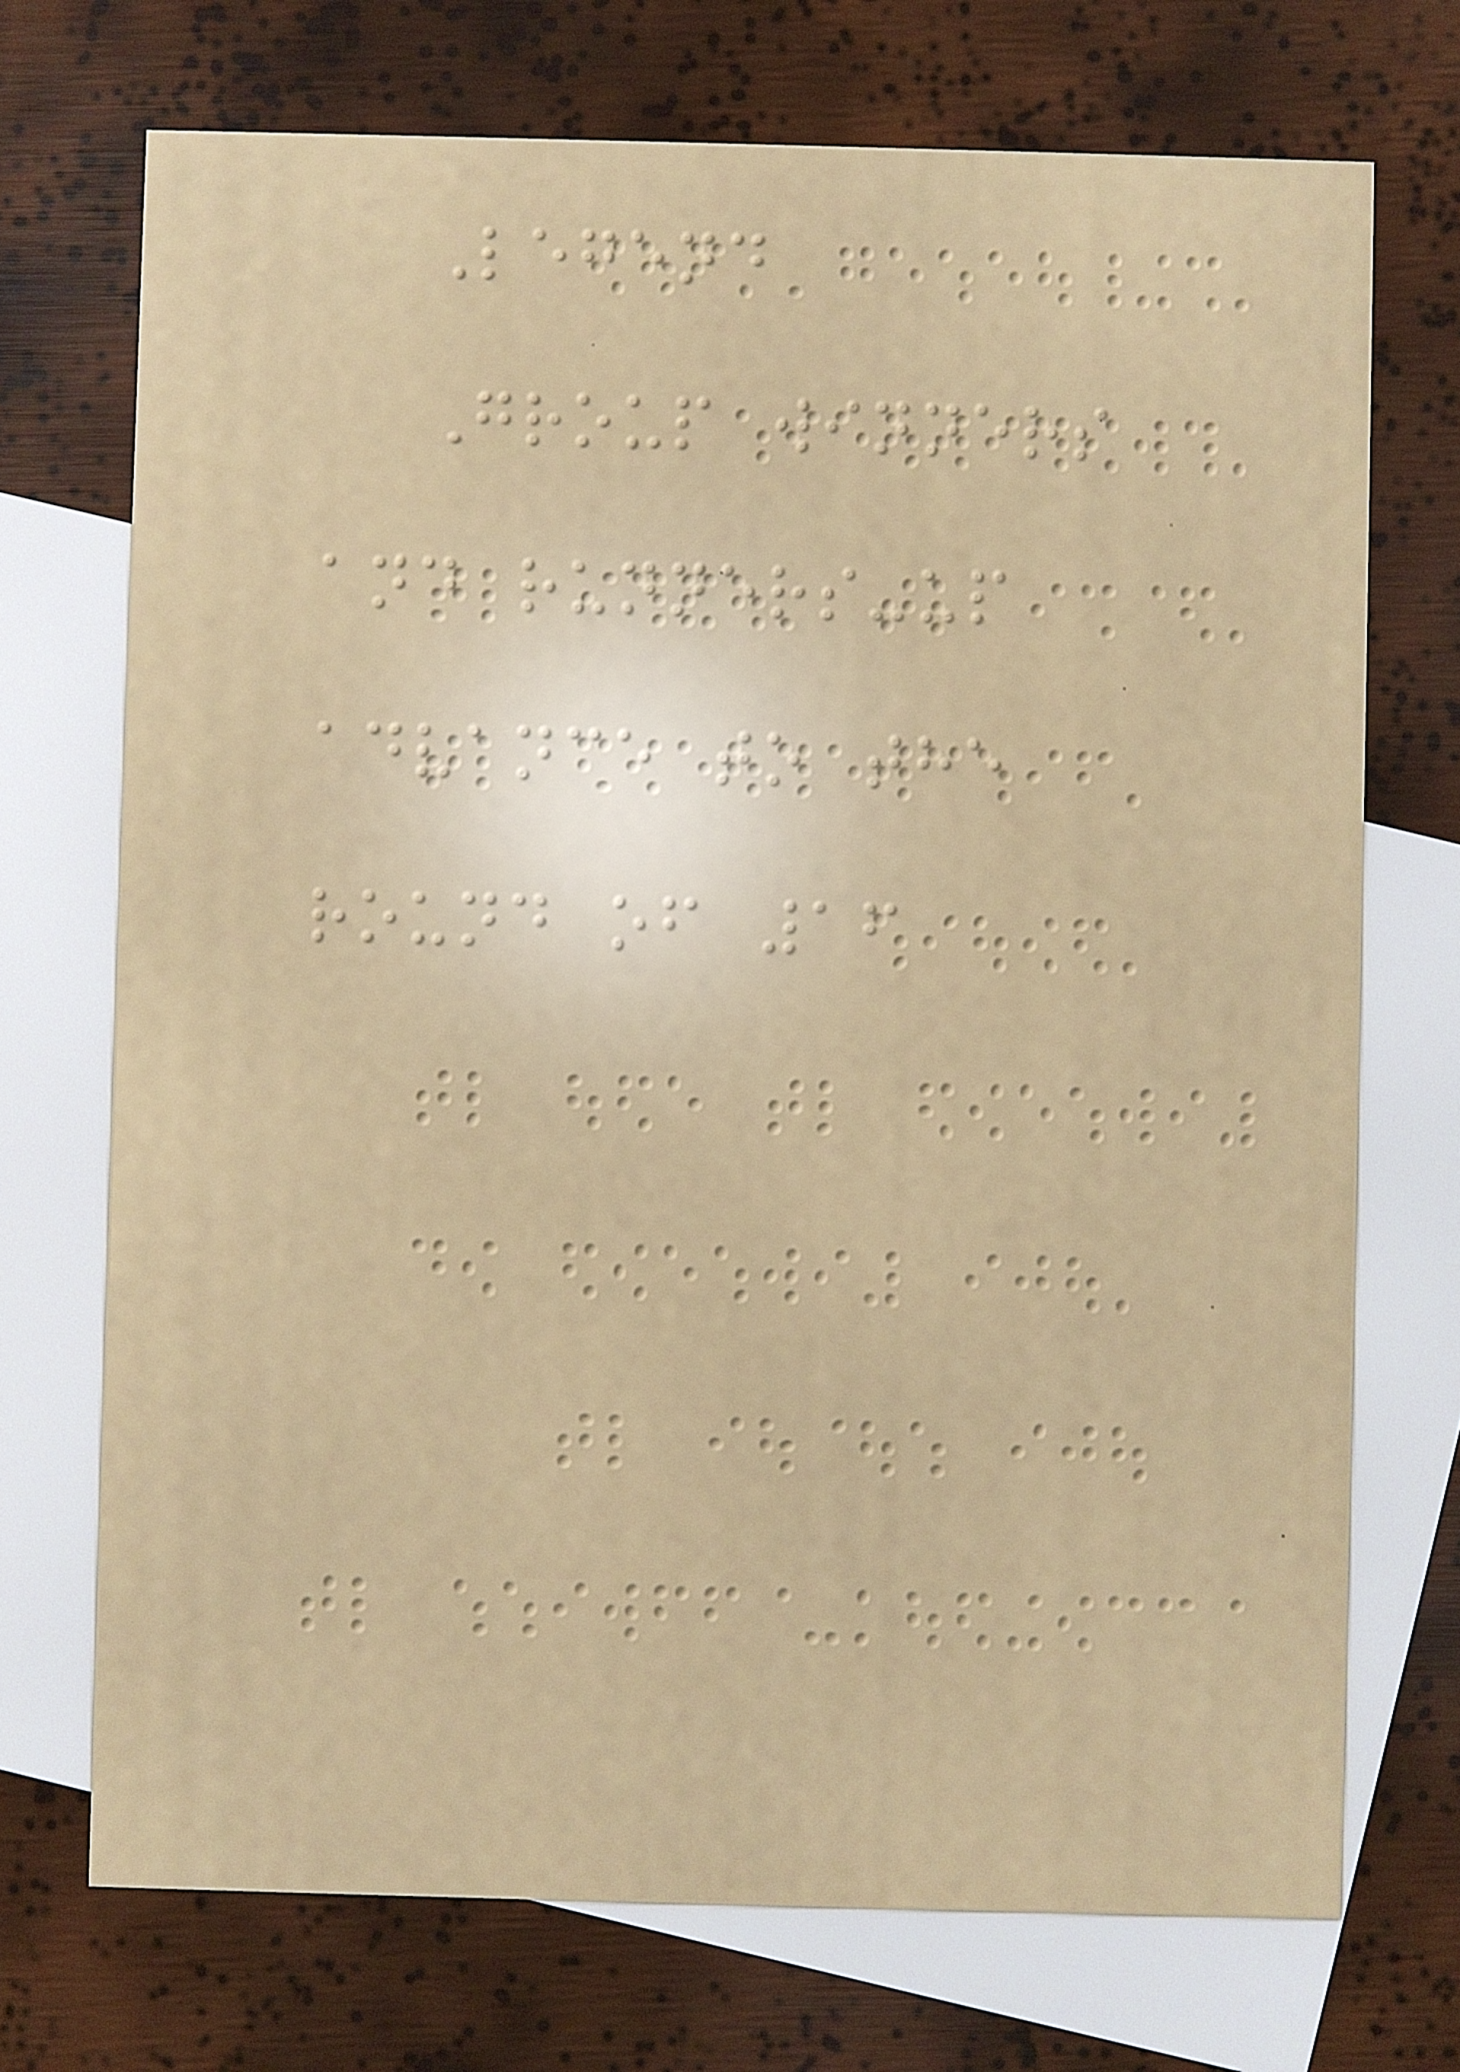Legend
Group winners
and runners-up
advance to the
round of 16
